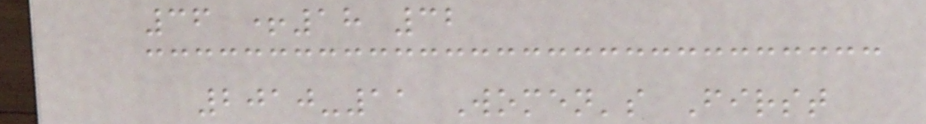36 +18 32
2010-11 Women's First
